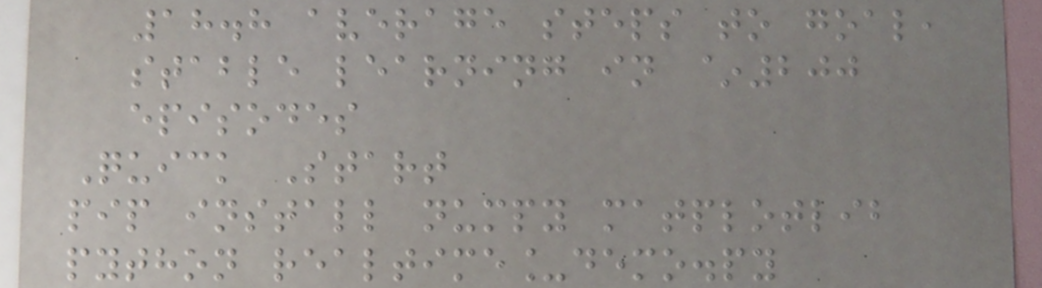18.8 average steps to goal,
stable learning in ~200
episodes
Quick Start
pip install numpy matplotlib
python realtime_demo.py
